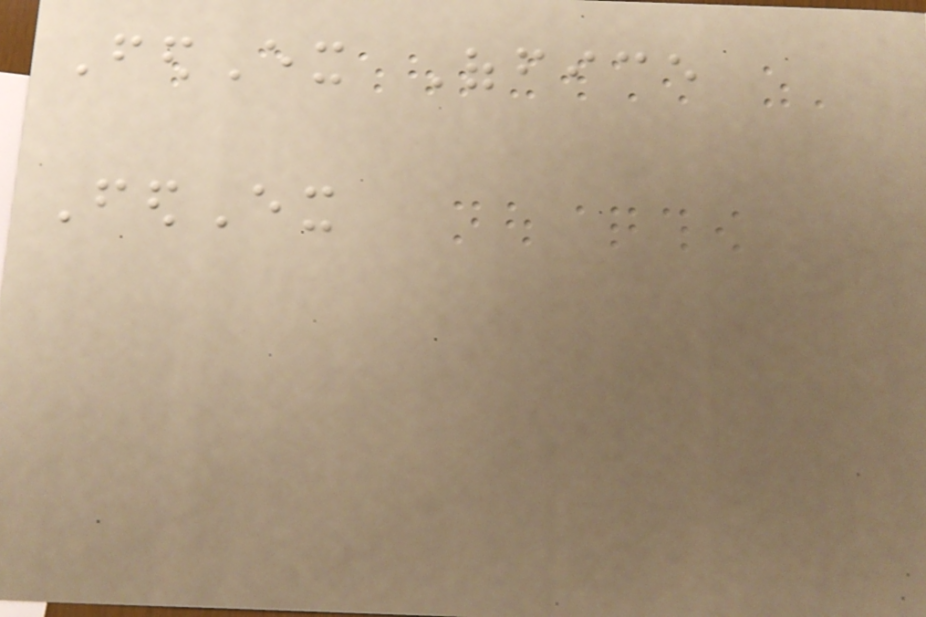FedEx Office
FedEx
